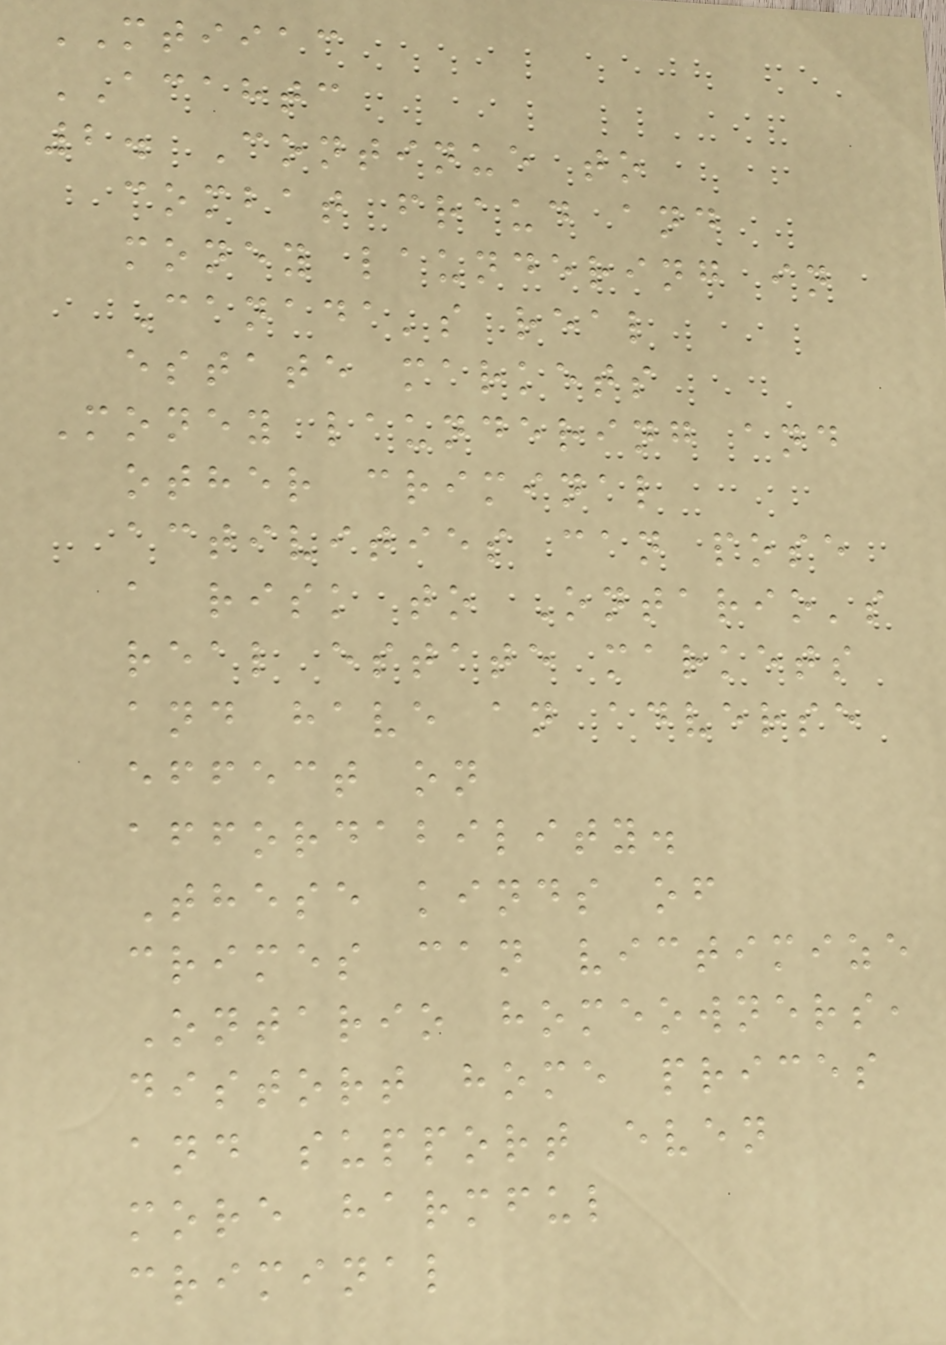MTIIAC
ACAHTC
2. Continue to
combat fraud and
money laundering in
Canada's real
estate markets
Money laundering and
other criminal
activities can pose
a risk to Ontario's
real estate markets
and have an adverse
effect on
affordability.
These kinds of
crimes can victimize
Ontario homeowners,
distort home prices
and support even
more harmful
criminal
